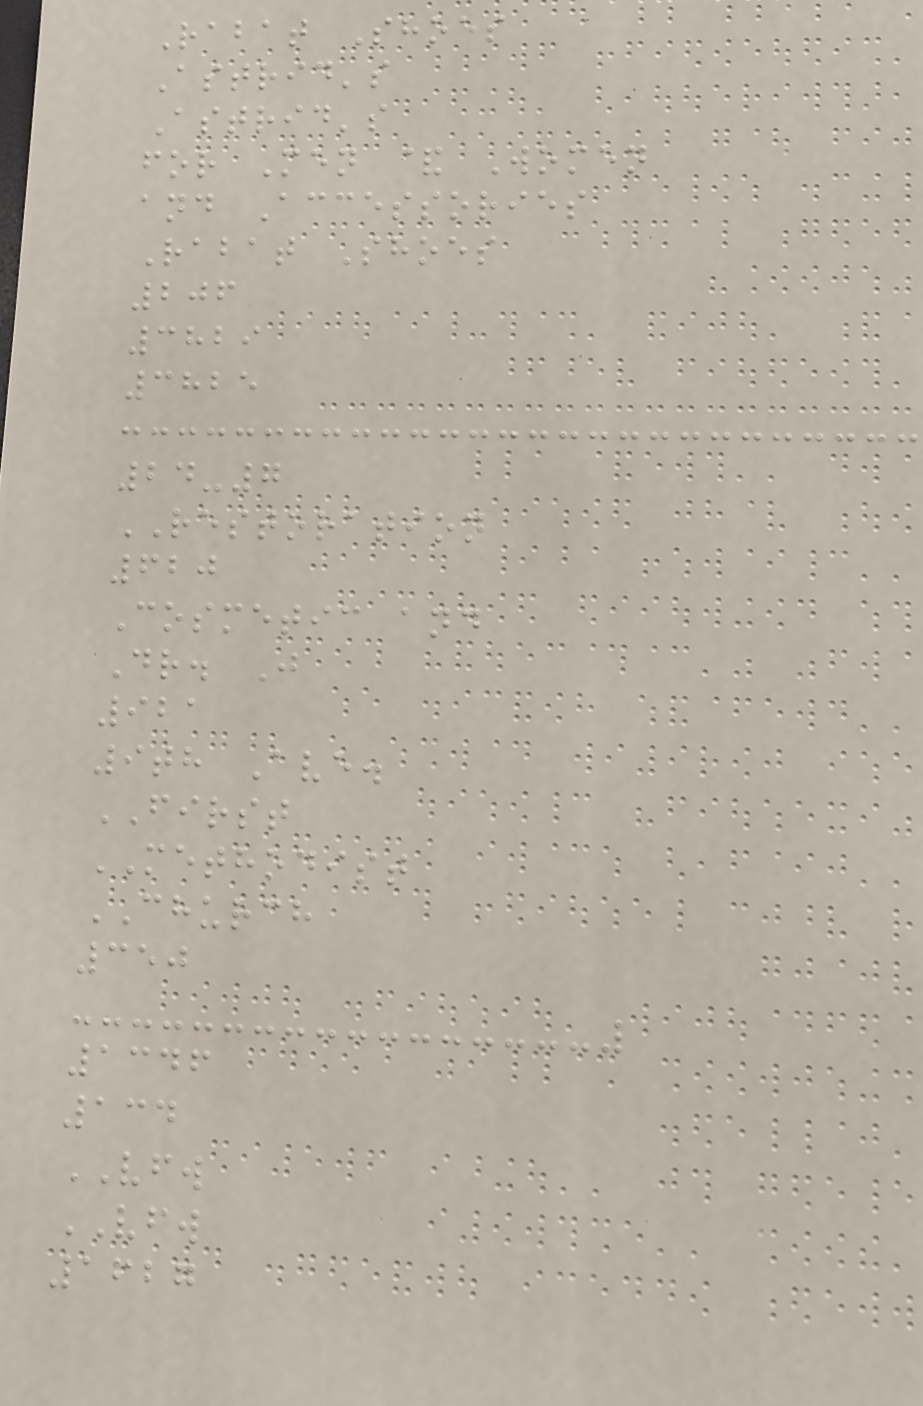Rabat Shoes
Astrid's
Astrid's
for Men & Women
and Accessories
Rabat Shoes
206
3829
3825
24-7
RESTORATION
620
Cosmetic and
Dr. J
921
9th Ave.
FIRST
METHODIST
CHURCH
350
1346
134
VFW
VFW
1627
